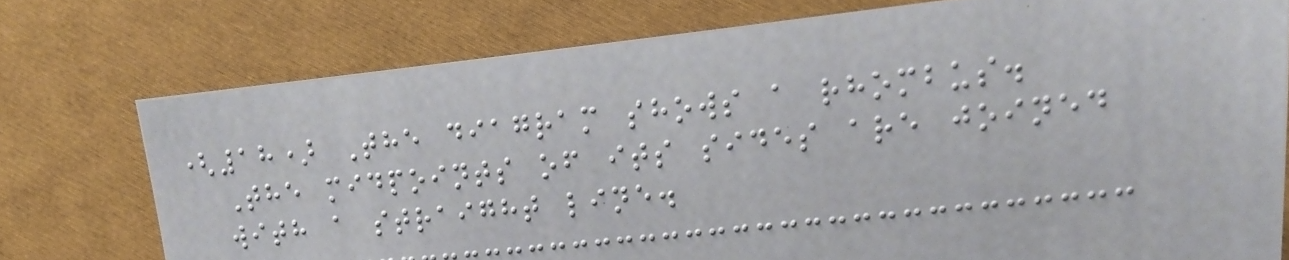(18) The diagram shows a rhombus.
The midpoints of its sides are joined
with a straight line.
